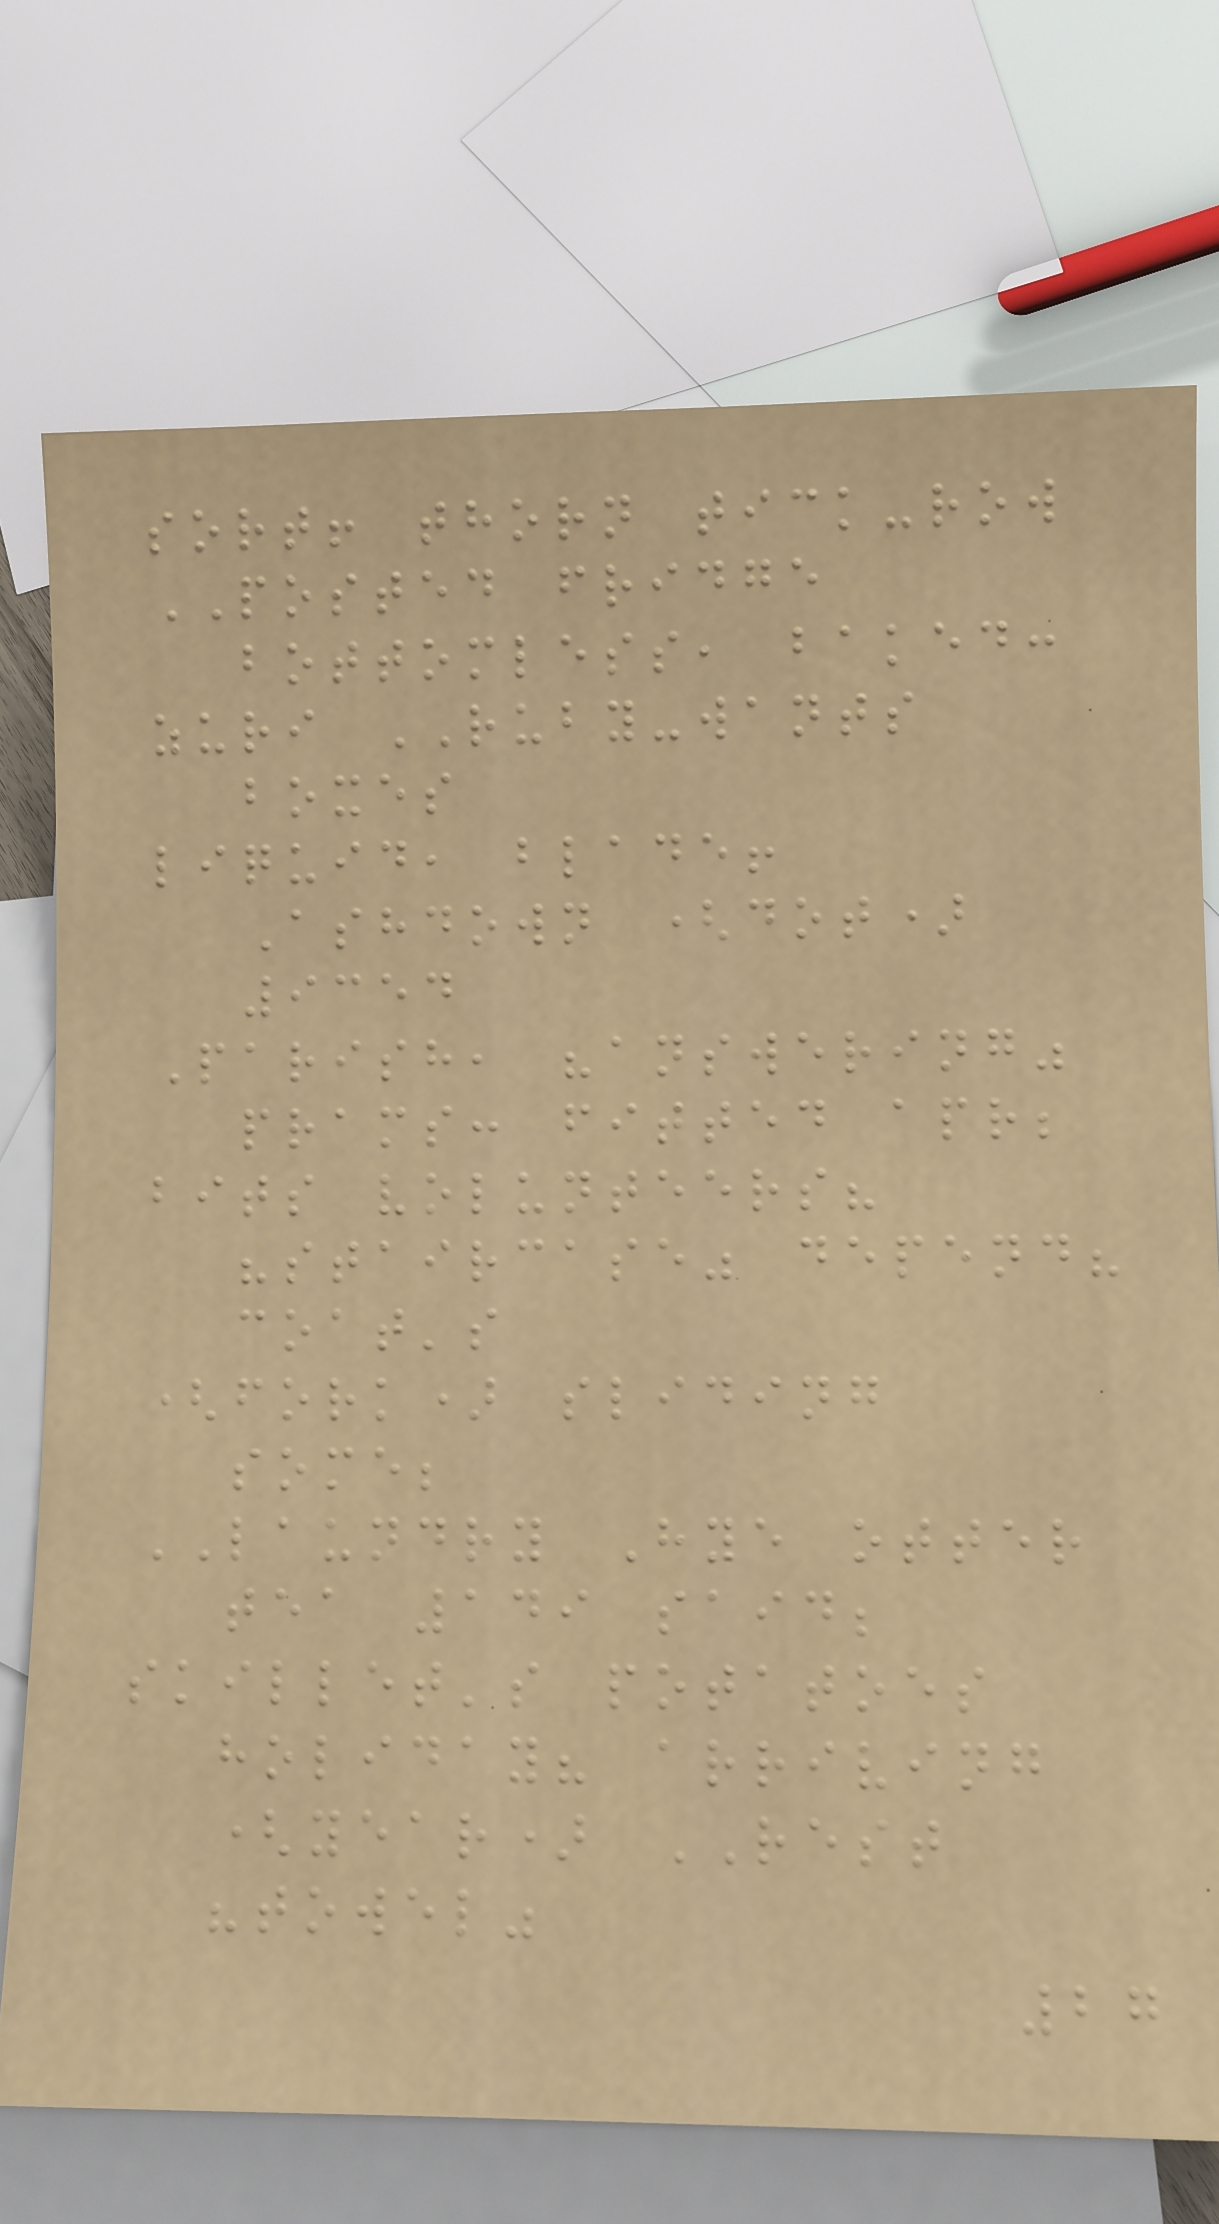sort! thorn tick-row
POSTED fridge
bottomless, baked:
zuri RUBY-wants
boxes
liquid, blade!
Ashdown (dot)
9354
Parish, "answering"
prams: fitted apr;
bits volunteers?
"staircase" depend?
coat's
(fork) sliding
some;
LAUNDRY Hye otter
tea 149 said;
skillet's potatoes
holiday? arriving
(year) REST
"towel"
27
